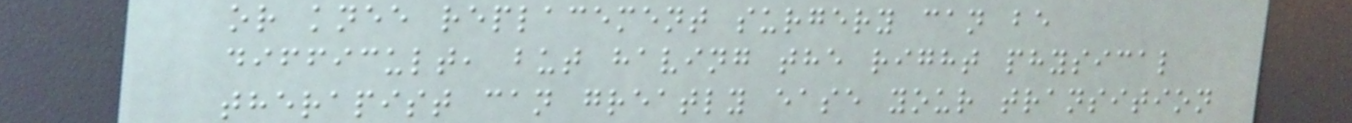or knee replacement surgery can be
difficult, but having the right physical
therapist can greatly ease your transition
